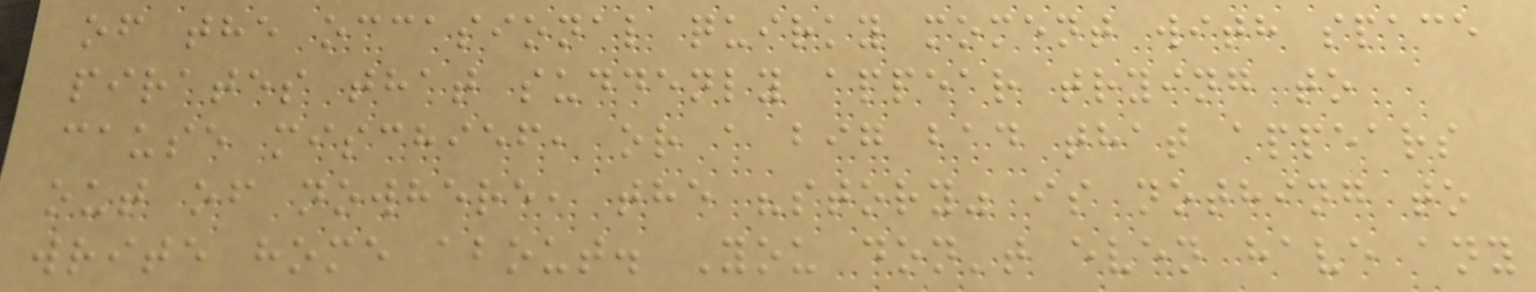of the occasional quirky moment with space
pirates that suddenly appear trying to
cause mischief, or a big bad that appears
out of nowhere, the "story" is nothing to
write home about. You don't even have any
